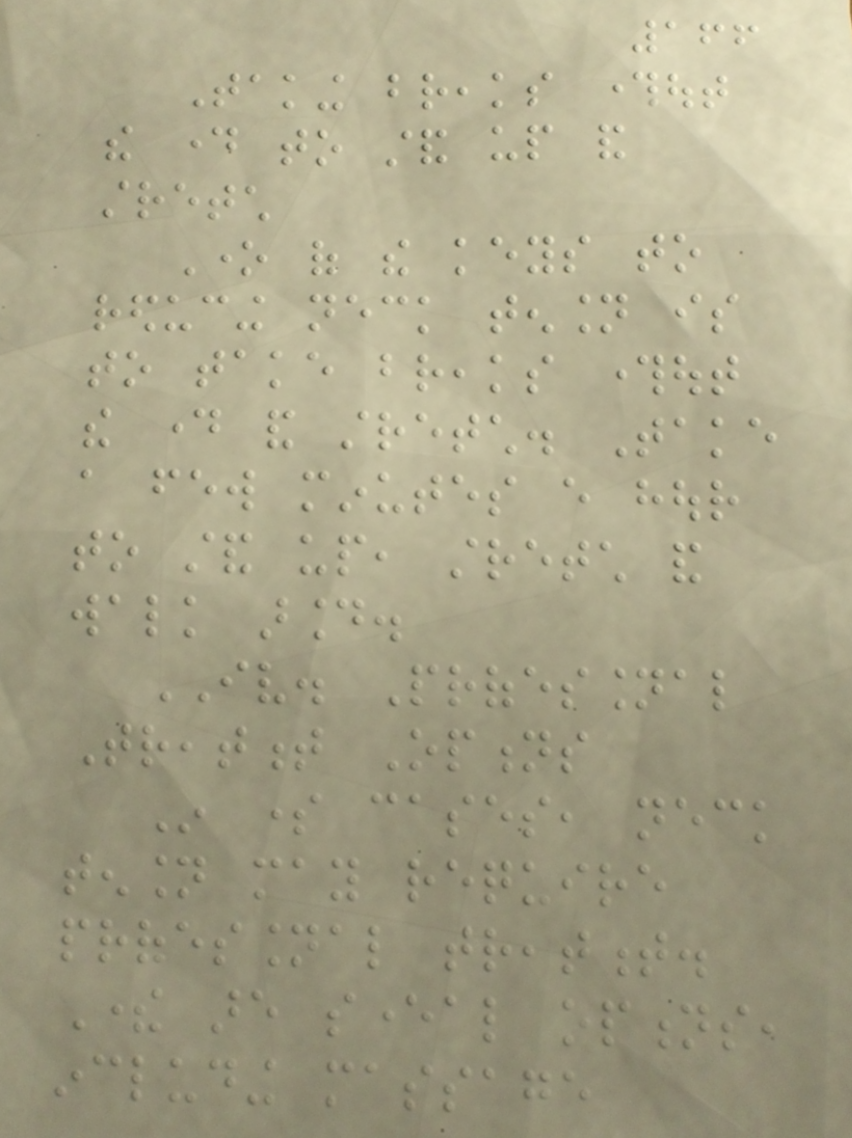166
Taking breaks throughout
the day to stand up and
stretch
One of the keys to
reducing neck tension is
to take breaks throughout
the day and stretch. Take
a few minutes every hour
to stand up, stretch and
walk around.
IV. Professional
Treatment Options
In some cases, neck
tension may require
professional treatment.
There are several options,
including massage
